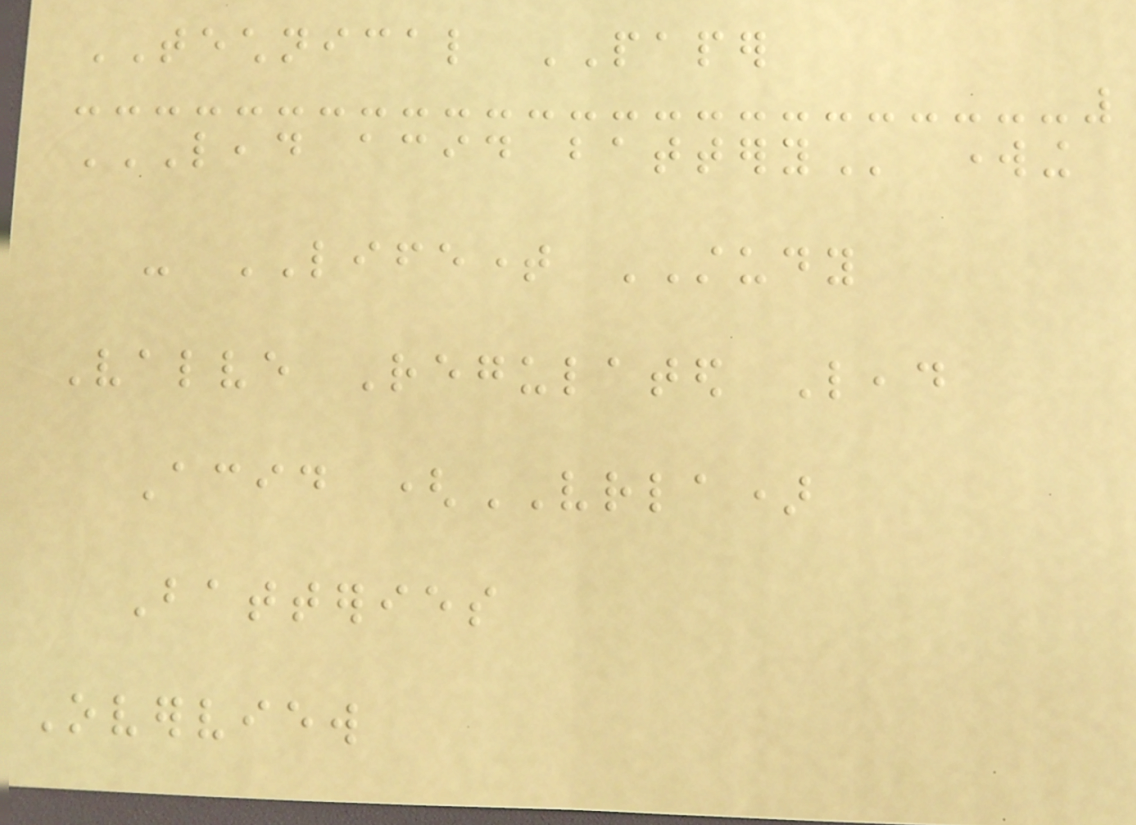TECHNICAL PAPER
LEAD ACID BATTERY working
- LIFETIME STUDY
Valve Regulated Lead
Acid (VRLA)
Batteries
Overview
